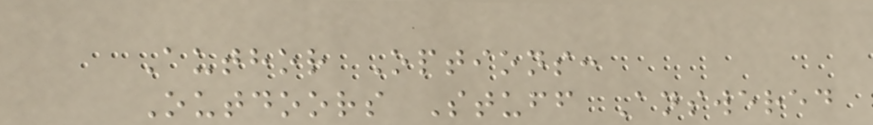Author Options:
Outdoors Stuff Answered
